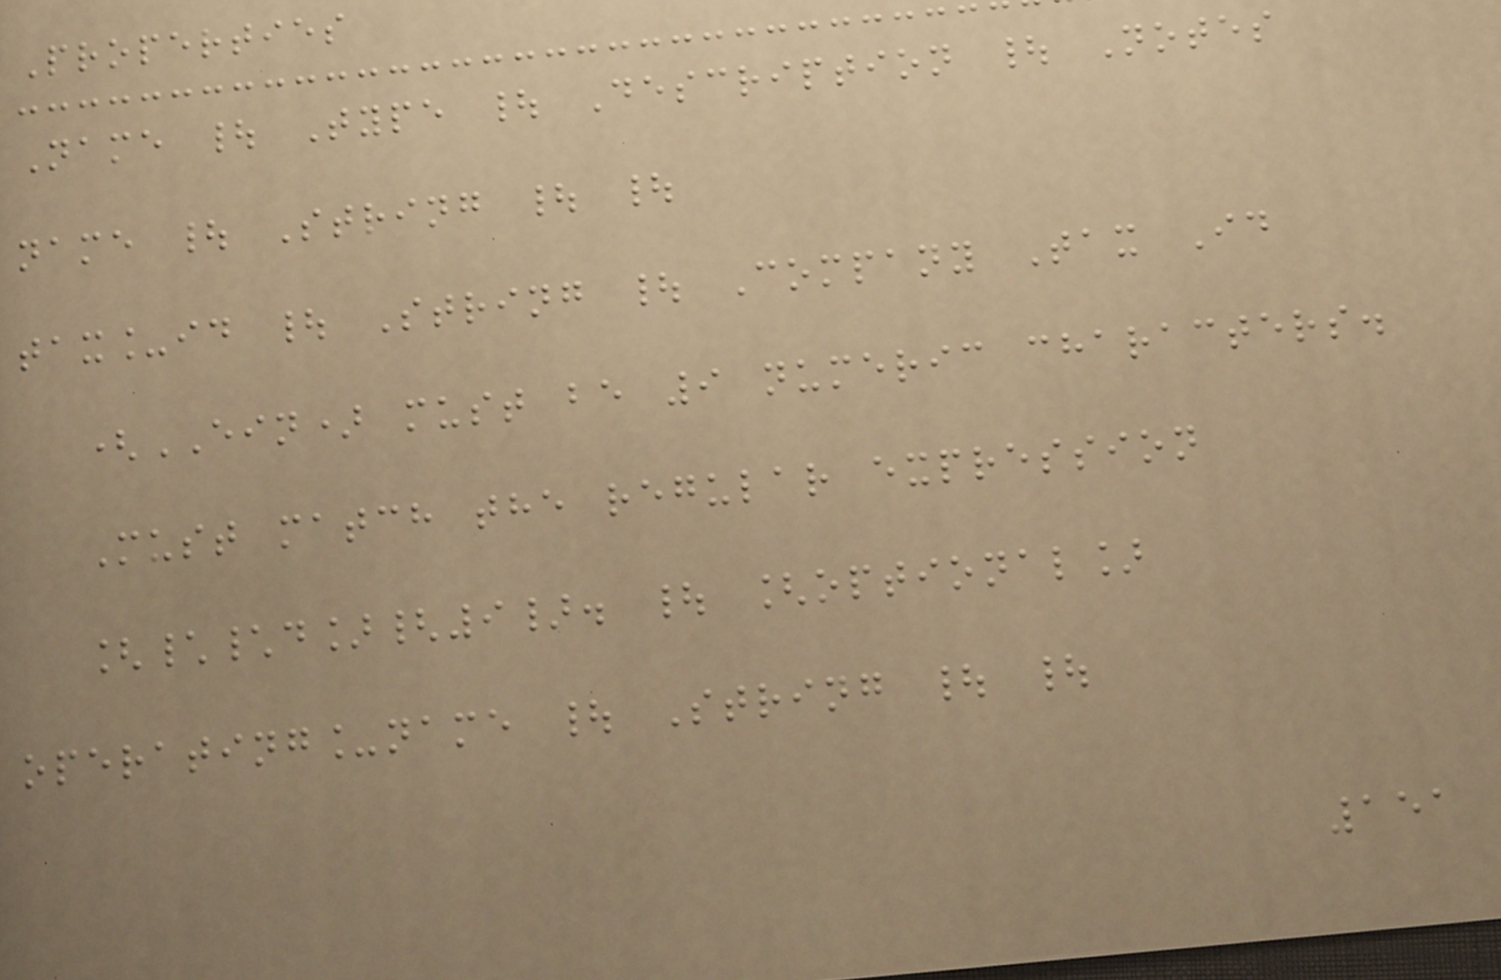Properties
Name | Type | Description | Notes
name | String | |
tax_id | String | Company Tax Id
(EIN) must be 9 numeric characters.
Must match the regular expression
[\\d]{9}. | [optional]
operating_name | String | |
151
